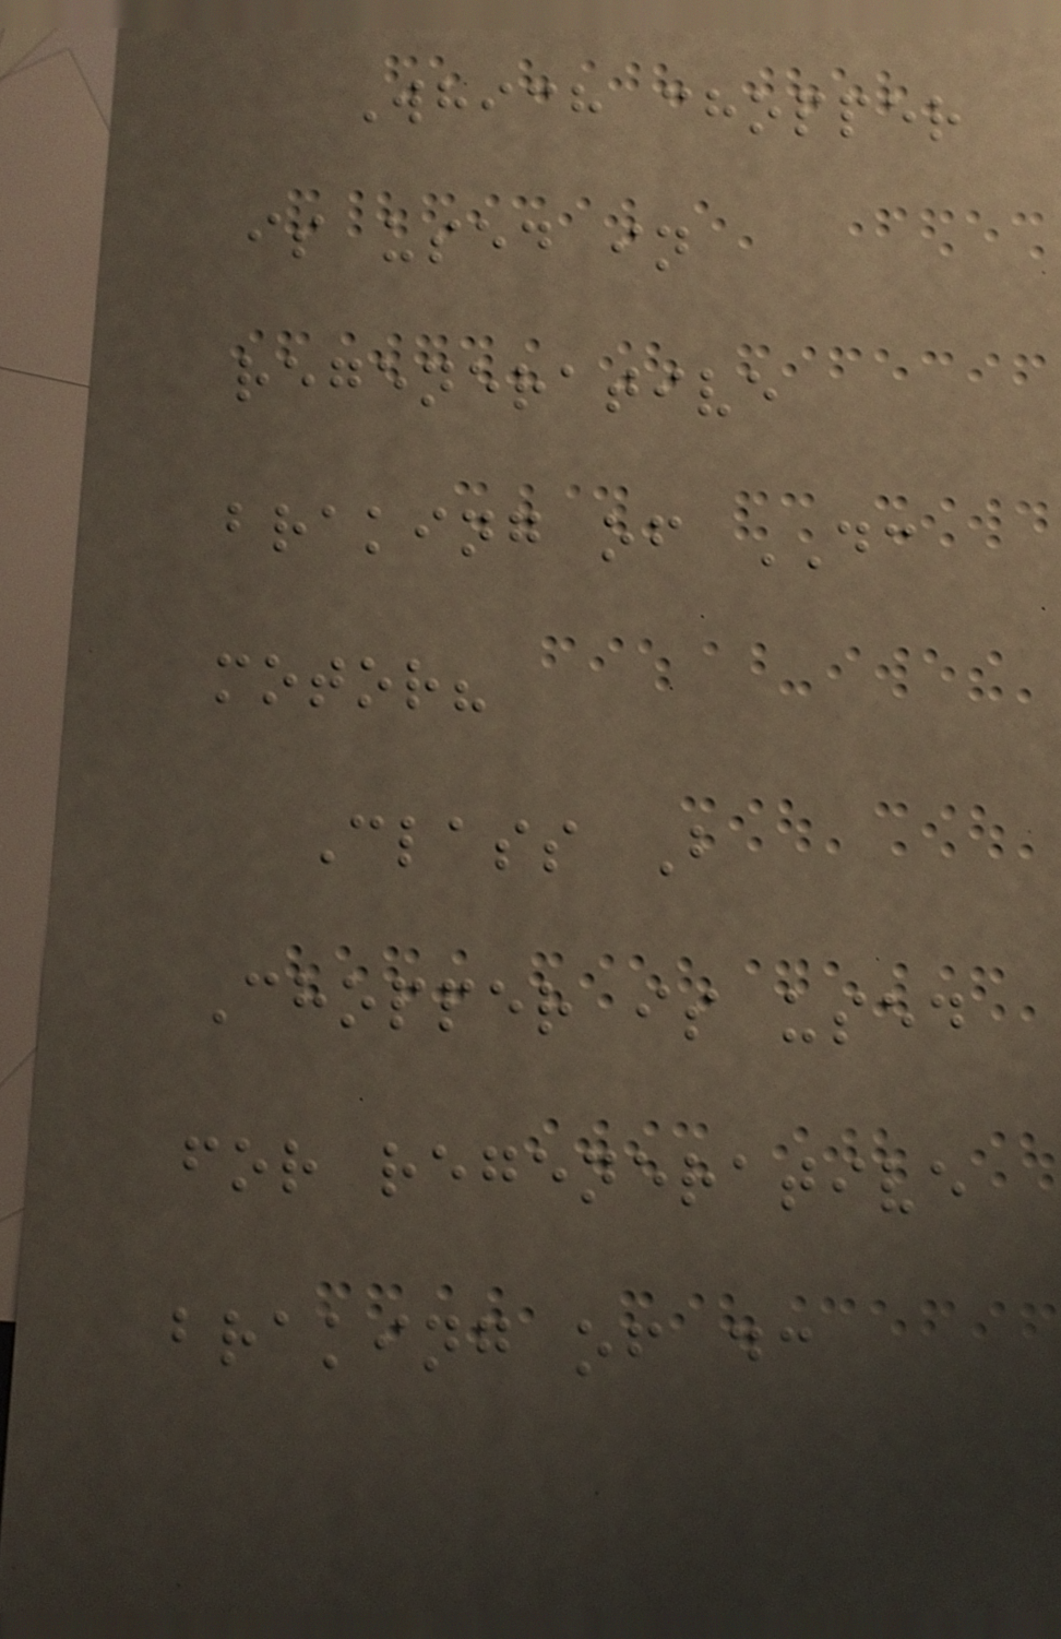Which chopper
is used in
regenerative
braking of DC
motor?
Class B
Chopper is used
for regenerative
braking of dc
